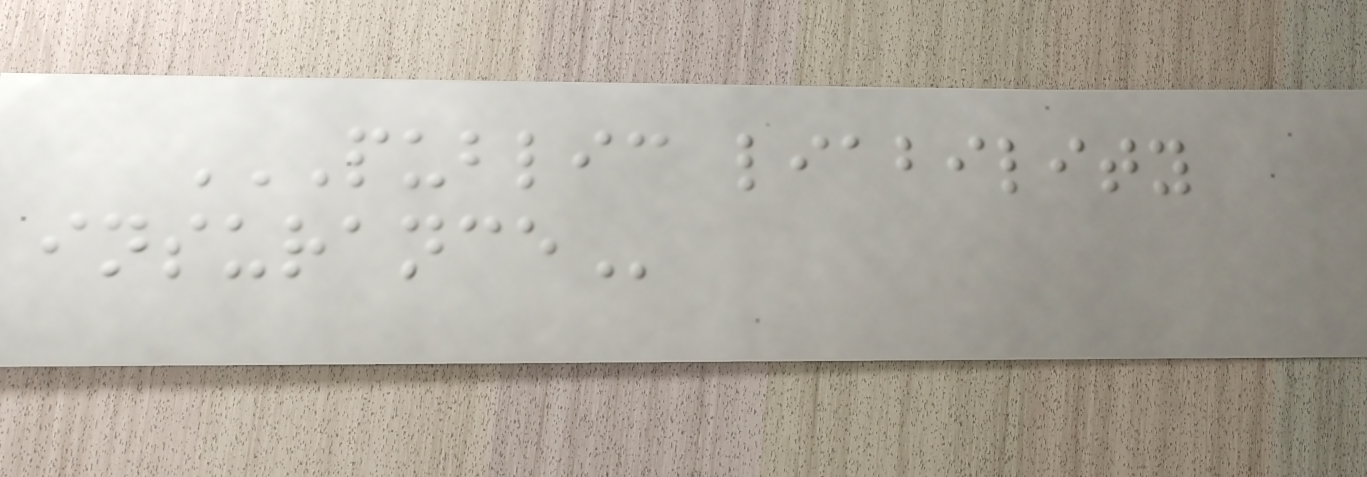PUBLIC LIABILITY
INSURANCE
